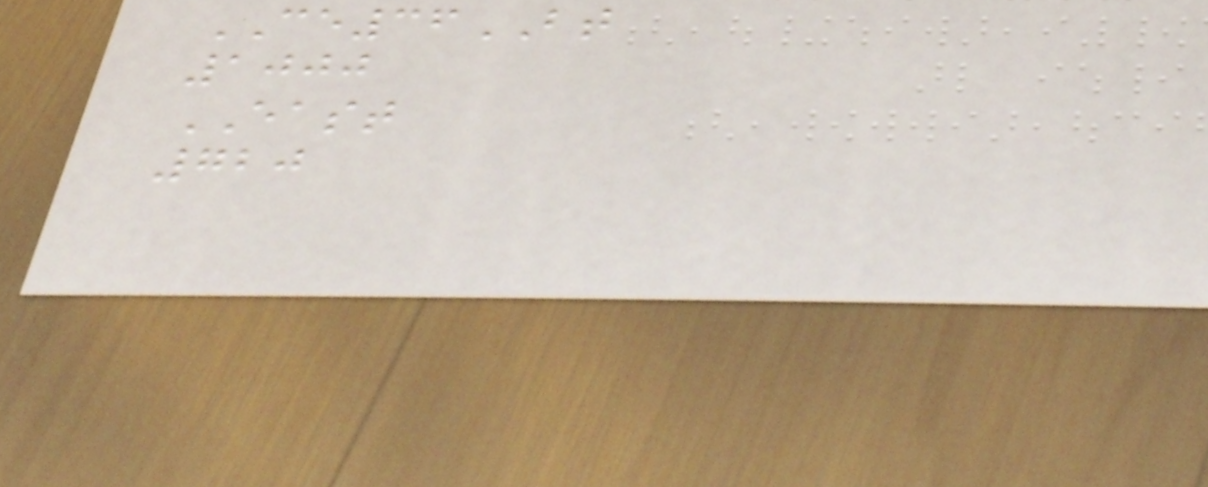CE36BT
1000
EAST
720
